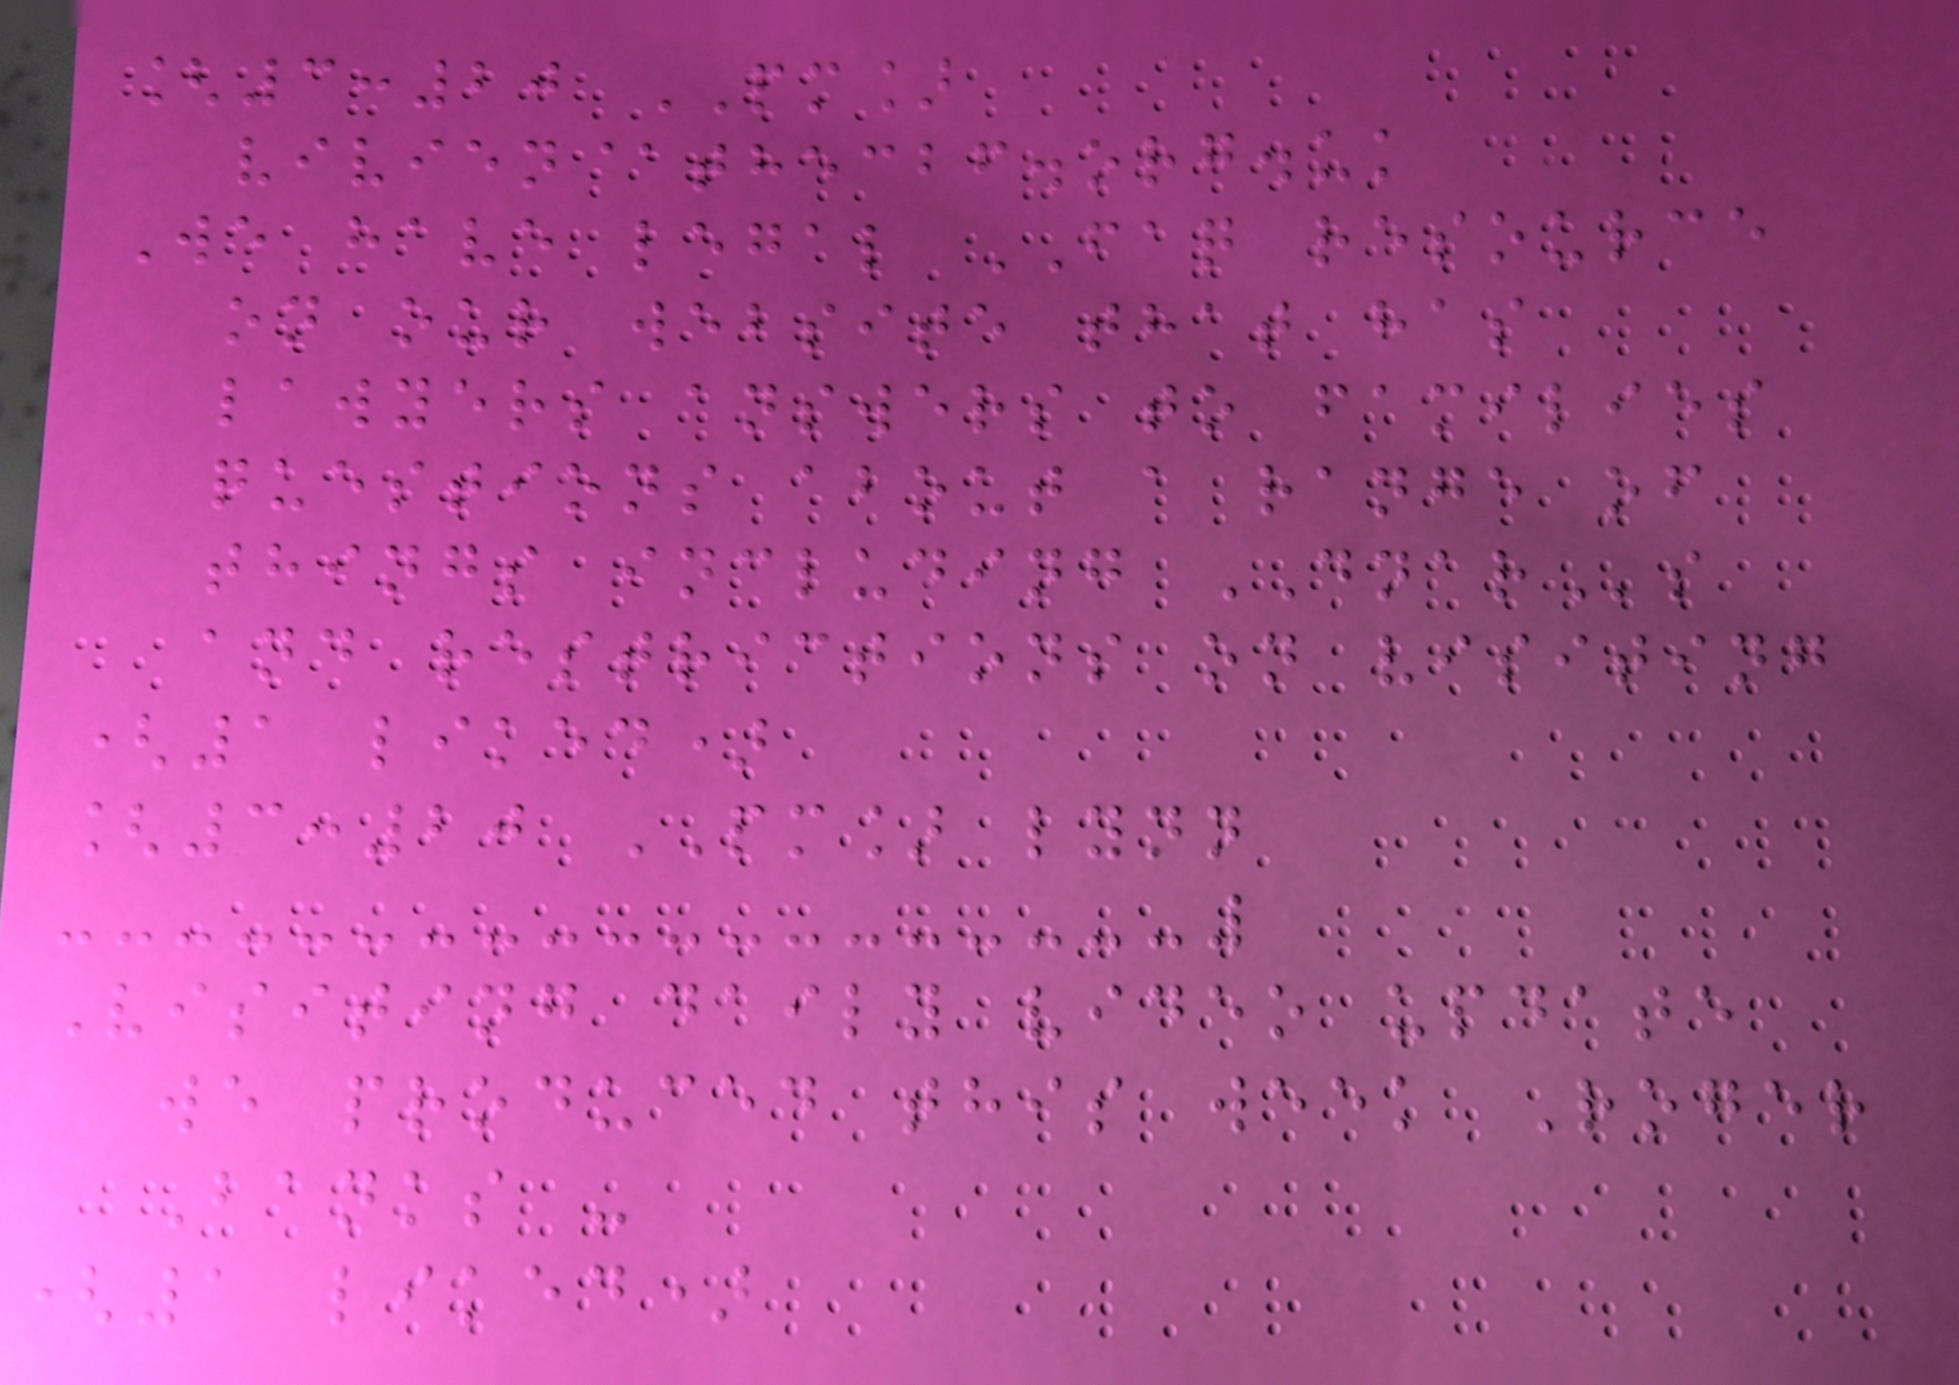[3:20 PM]
vivien@thecbf.org.uk
We have legal FAQ resource
on our website that has
lawyers answers to families
questions about a range of
things including DNARs
and restrictions on visiting
(1 liked)
[3:20 PM] lynn
Visiting daily video update
we produced this week Roger
Banks -
(1 liked)
